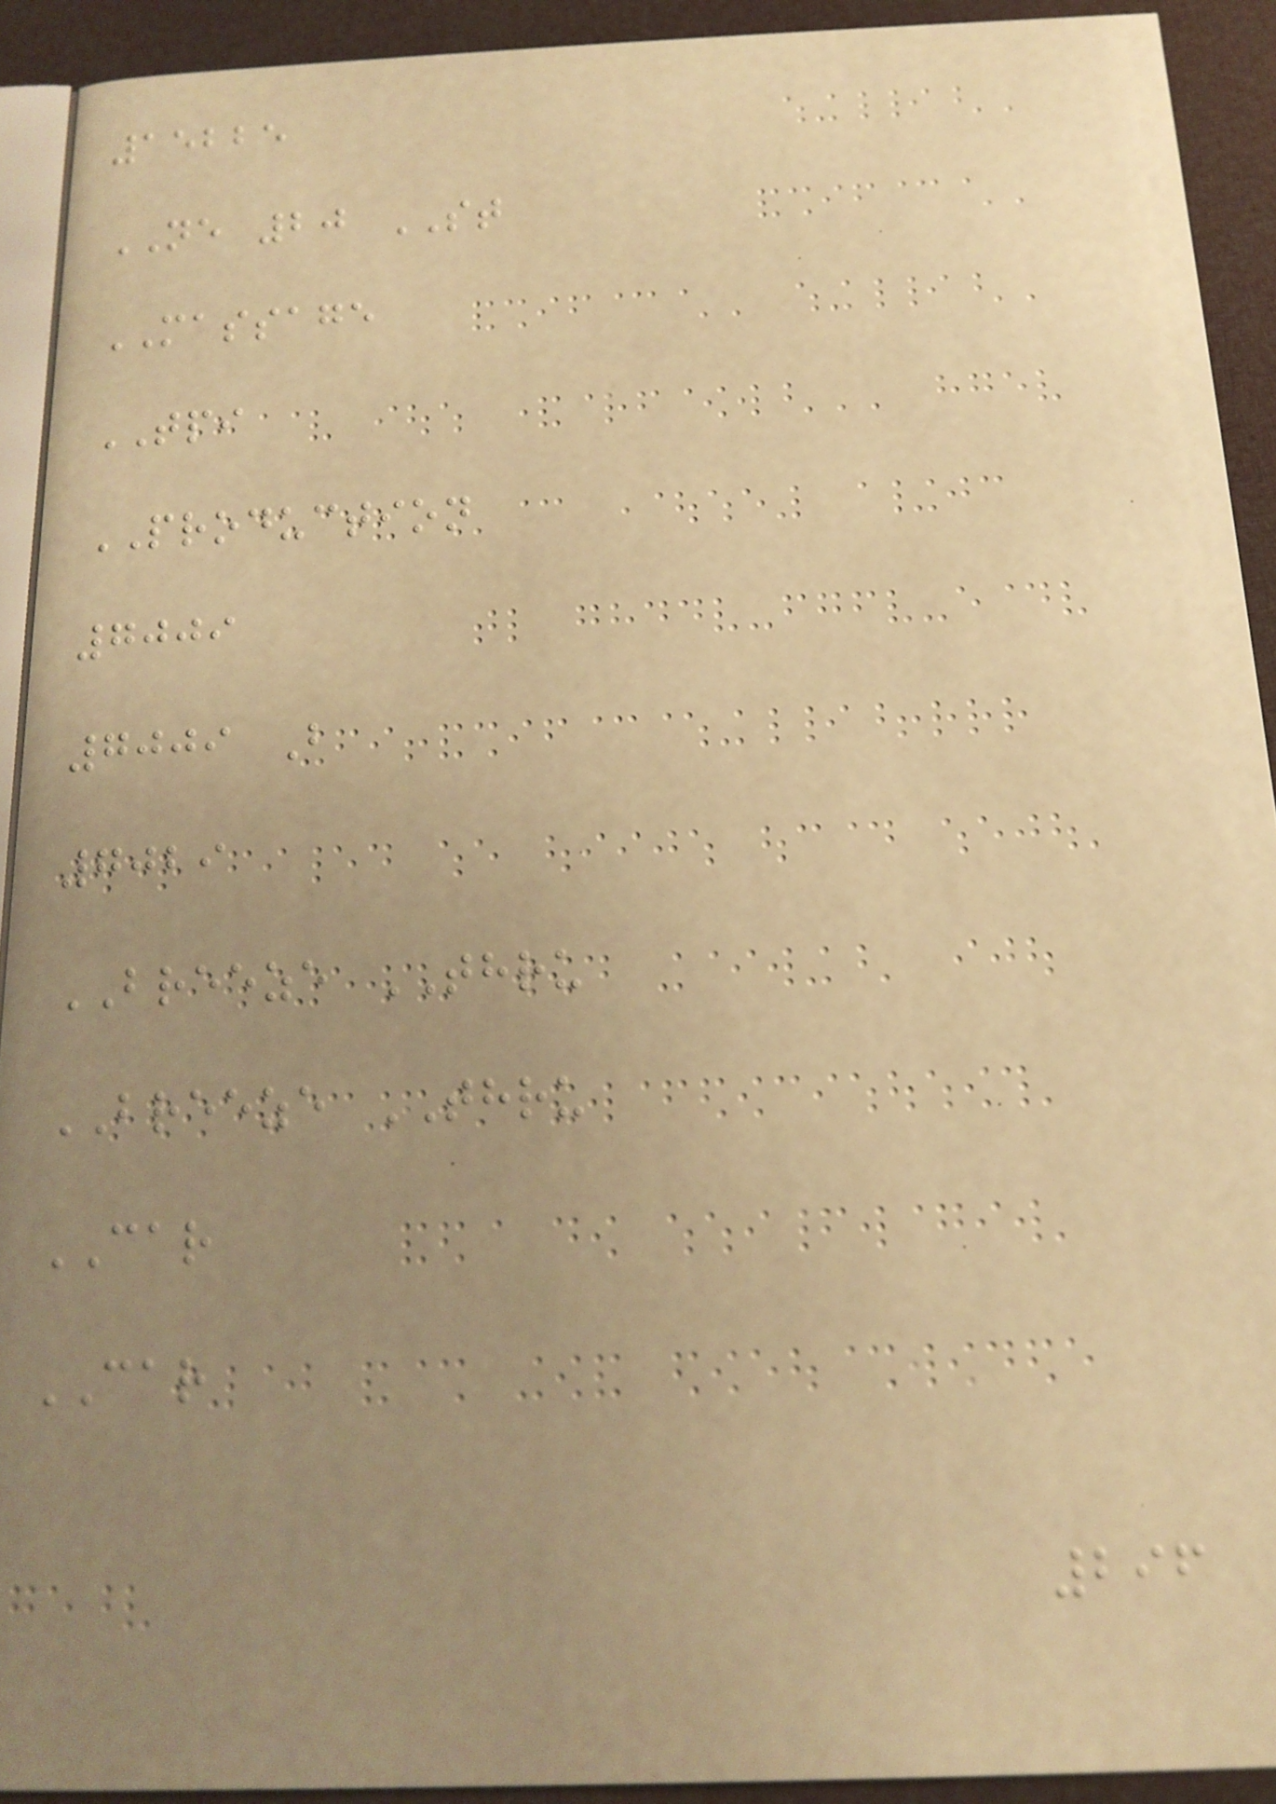15225
NE 20 ST
MASSAGE
TPI
PRODUCTION
7009
7009 B
7029
BREEZE THRU
BREEZE THRU
CAR
CAR
296
